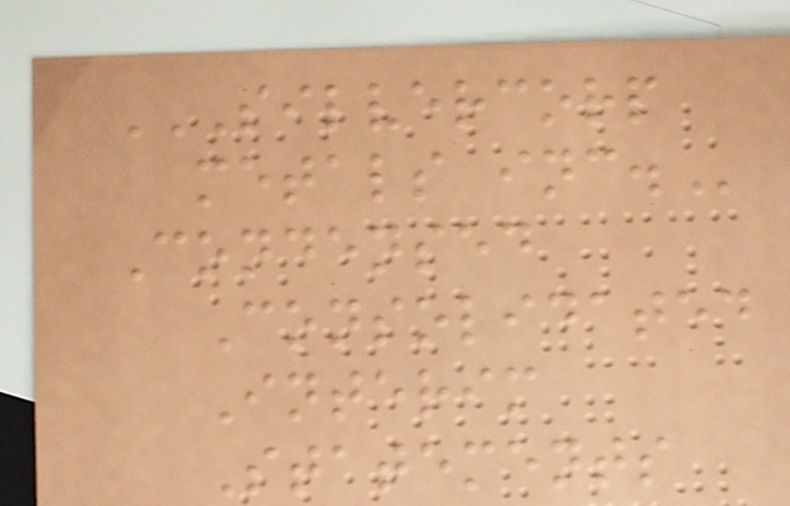SILVERCORP
METALS INC.
Condensed
Consolidated
Interim
Statements
